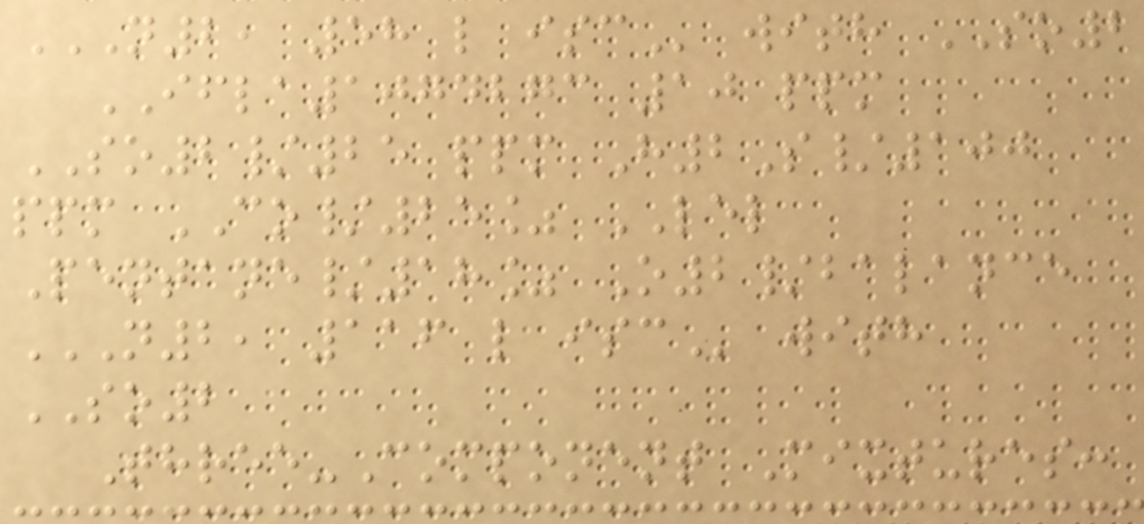N2, 58 L ISC with SO2
IFLA1074273 10 ppm
SO2/25 ppm H2S/100
ppm CO/25% LEL
Pentane/18% O2/balance
N2, 116 L ISC with
SO2
Three-Component Mixtures:
